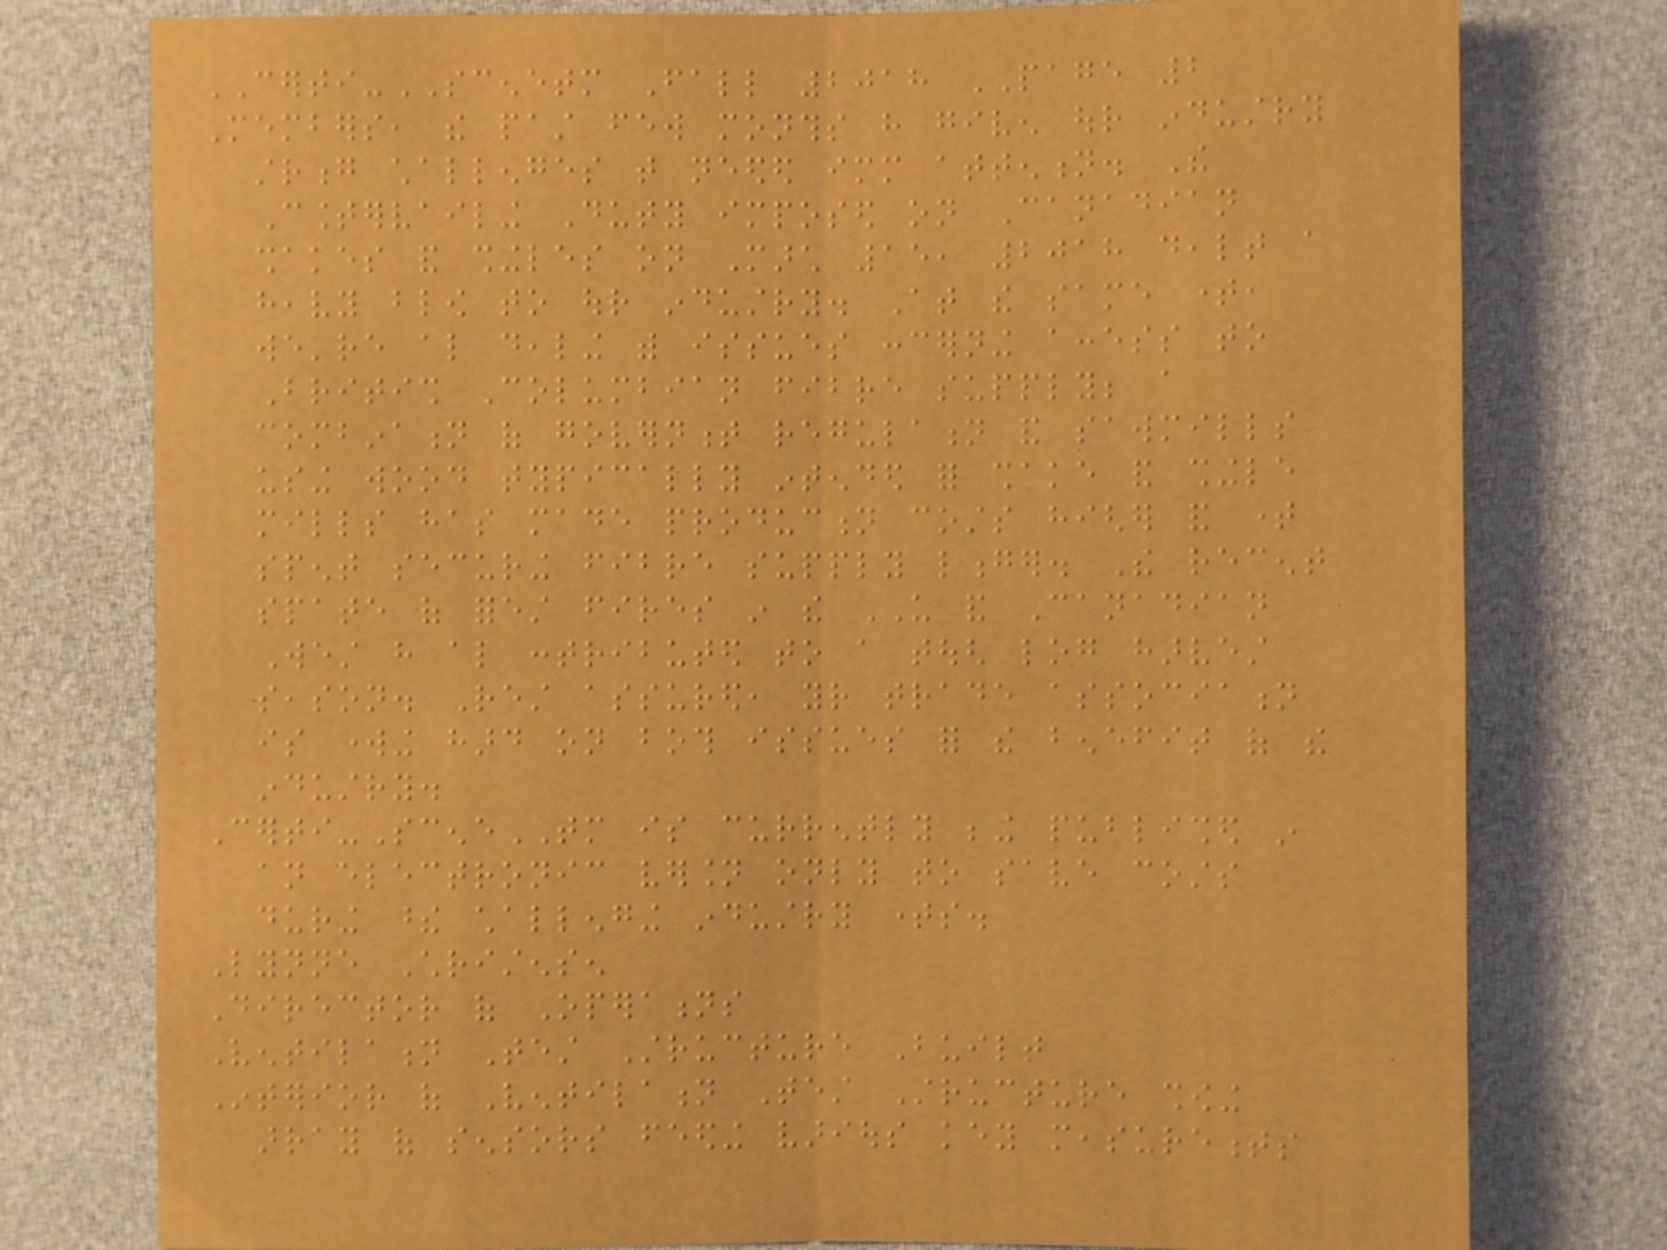CERTI-SCENETM Fall 2018 PAGE 2
Members, the past few months have given our industry
strong challenges that needed immediate attention. The
Countervailing Duty imposed on Canadian
shakes and shingles on March 15, 2018 dealt a
heavy blow to our industry. At the same time,
we're also dealing with issues concerning access to
British Columbian fibre supply; a
combination of government regulation and sawmills
using wood typically intended for shake and shingle
mills has made production costs higher and time
spent securing fibre supply longer. The recent
spate of forest fires in the US and Canadian
West have also contributed to a tough log harvest
season. Rest assured, your trade association
is working hard on both issues for the benefit of the
industry.
Certi-SceneTM is currently being published in
an electronic version only to save costs
during these challenging industry times.
Lynne Christensen
Director of Operations
Ventilation Test Structure Built
Interior of Ventilation Test Structure showing
array of sensors feeding various key measurements
